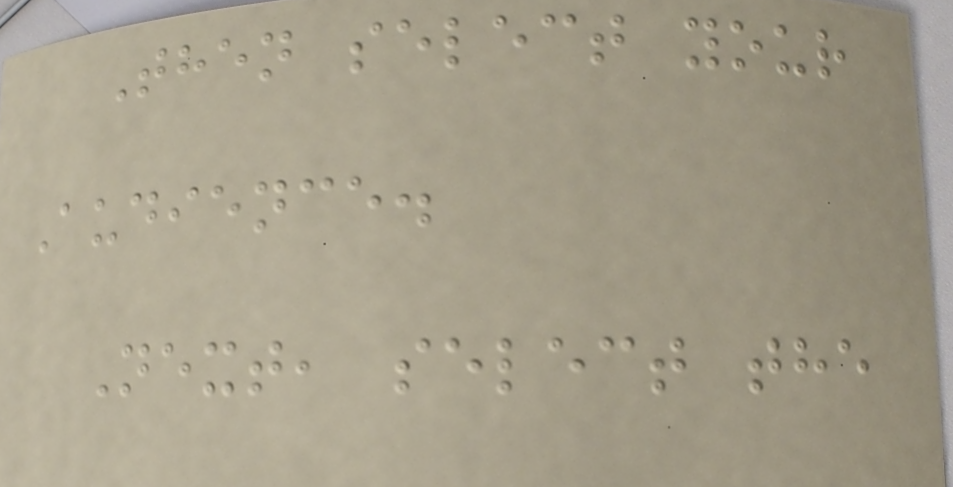Then select your
Audience.
Next, select the
